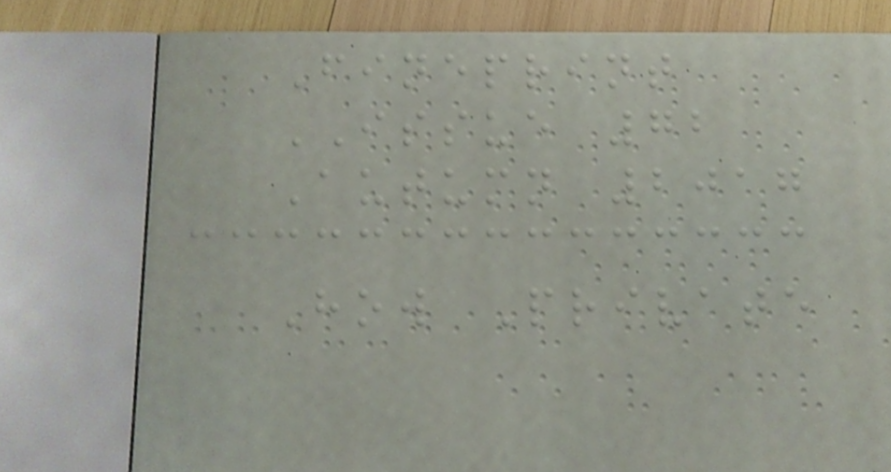Fineprint
ISSUE 72
Autumn 2017
How Private
